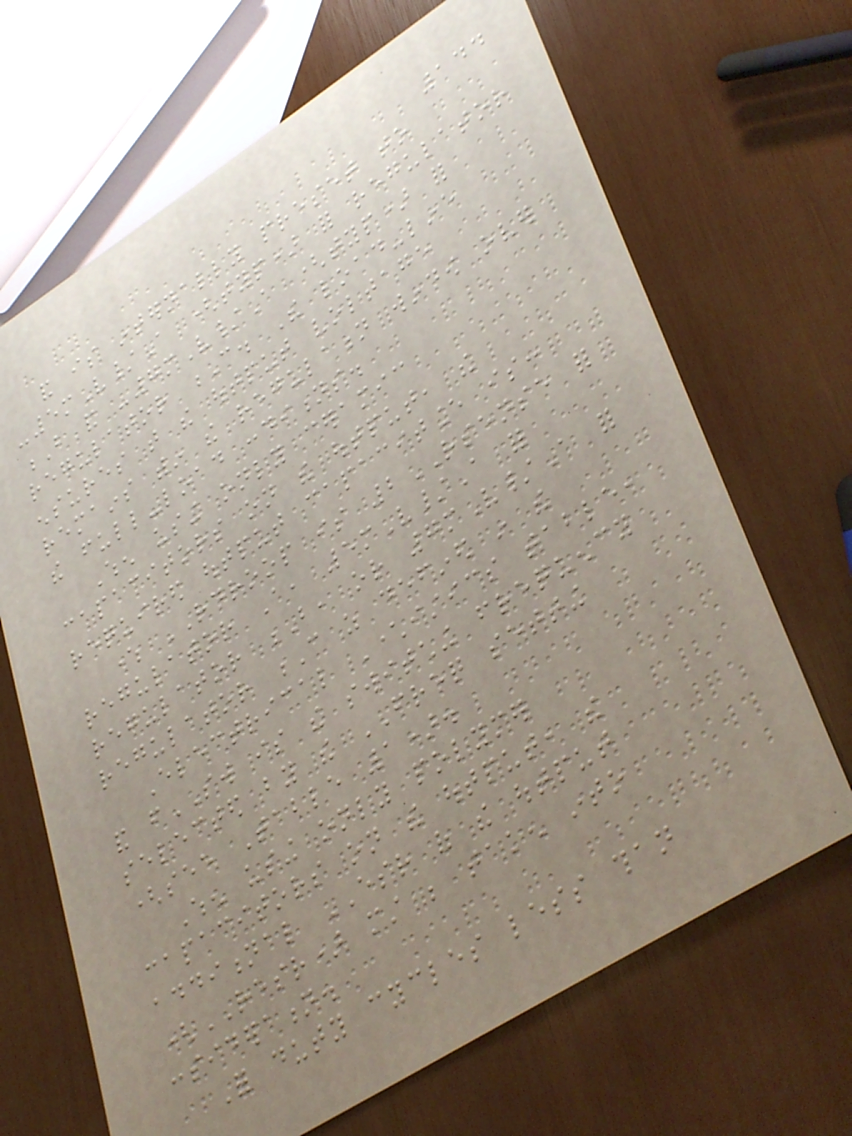144
and is internally preset to
-5mV/A (typ) for regulator
B and -7mV/A (typ) for
regulator C. The load-line
ensures that the output voltage
remains within the regulation window over
the full-load conditions.
When using only ceramic
capacitors on the output, the
required output capacitance is:
where RDROOP is 2RSENSE for
regulator A, 5mV/A for
regulator B, or 7mV/A for
regulator C as defined in the
Electrical Characteristics table,
and fSW is the switching frequency
selected by the FREQ setting
(see Table 1).
When using only polymer
capacitors on the output, the
additional ESR of the output
(RESR) must be taken into
consideration.
For duty cycles less than
